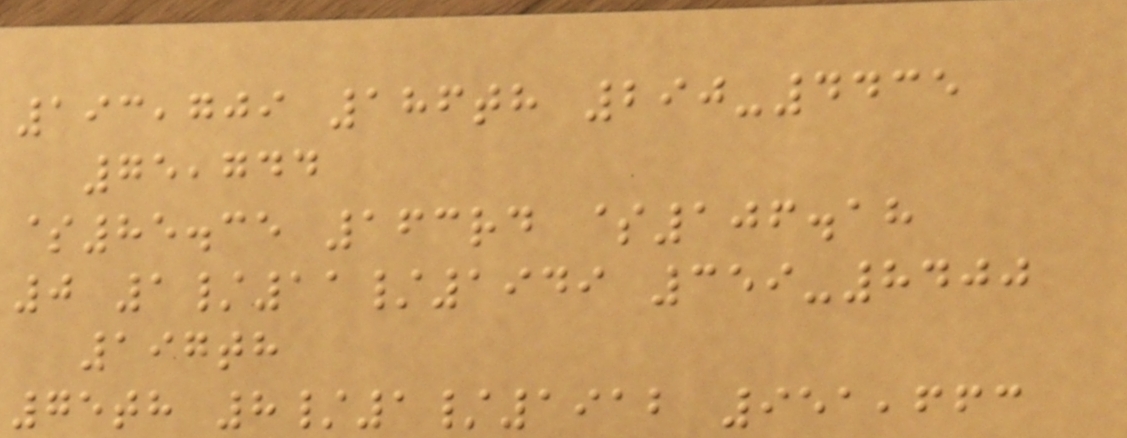193,709 186th 290-4435
75,744
$85.35 163rd $106.18
0 1/11/1949 359-8400
197th
75th 8/1/1912 951,663
